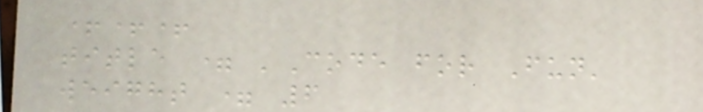+++
title = 'Code for Fun'
weight = 6
